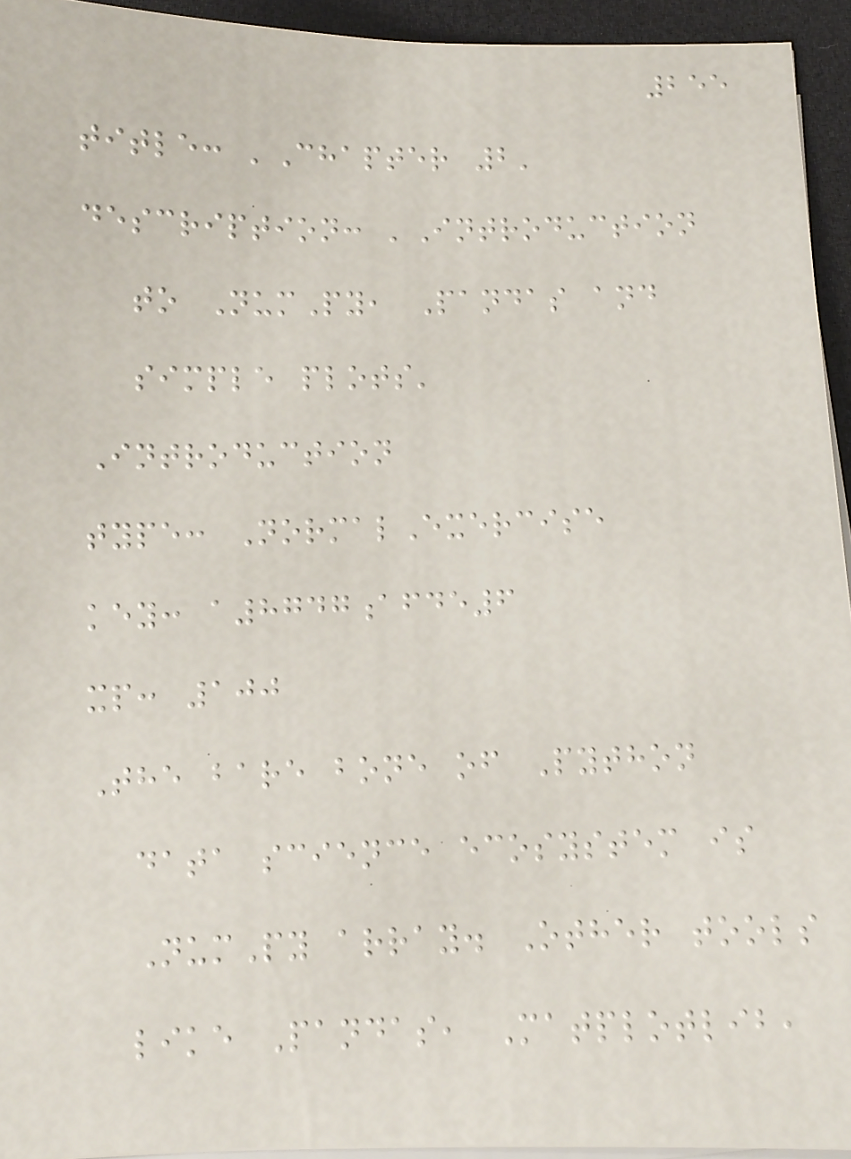255
title: 'Chapter 2'
description: 'Introduction
to NumPy, Pandas and
simple plots'
Introduction
type: NormalExercise
key: a8747afde6
xp: 100
The bare bone of Python
data science ecosystem is
NumPy array. Other tools
like Pandas, Matplotlib,
